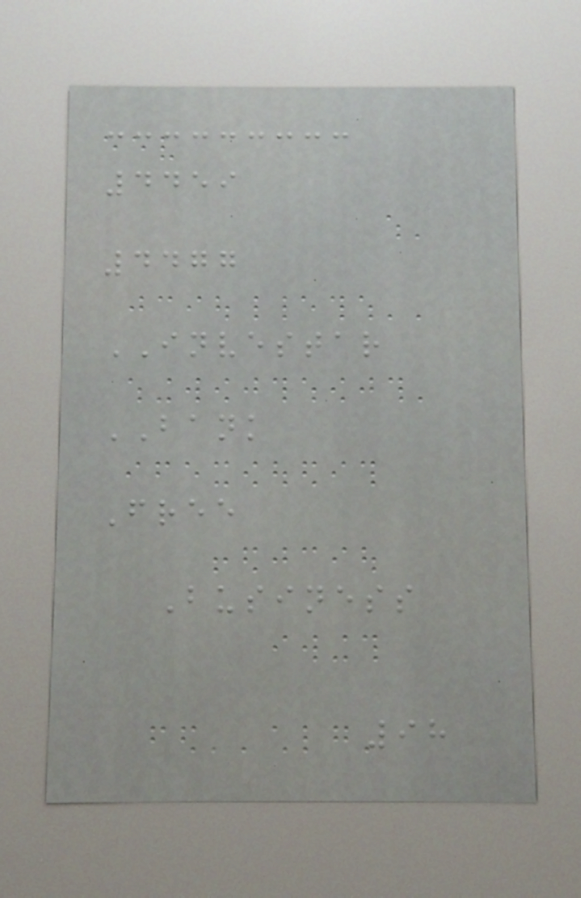4459
4477
INVESTAR
BANK
Free
Business
98
